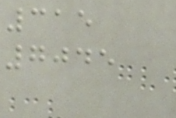315
7045
